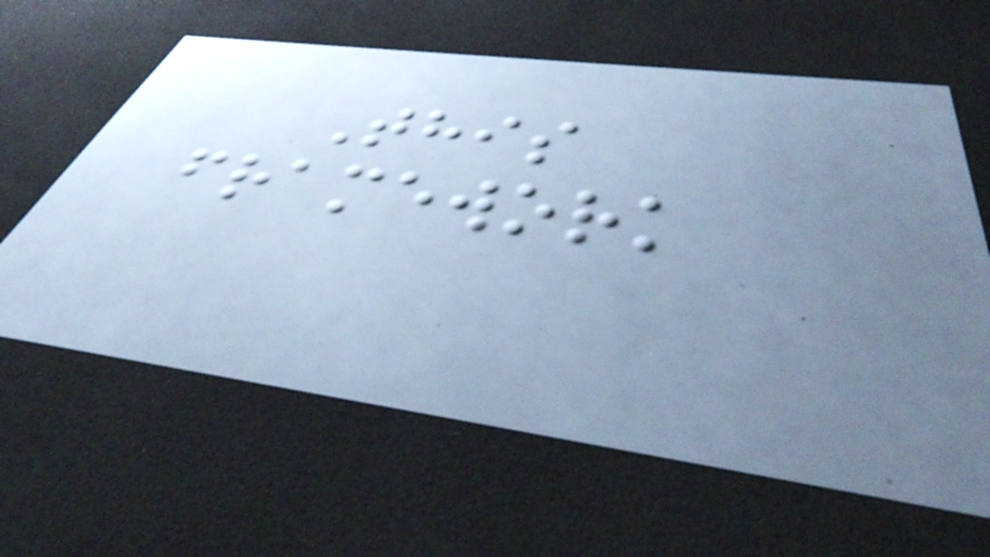This
framework
